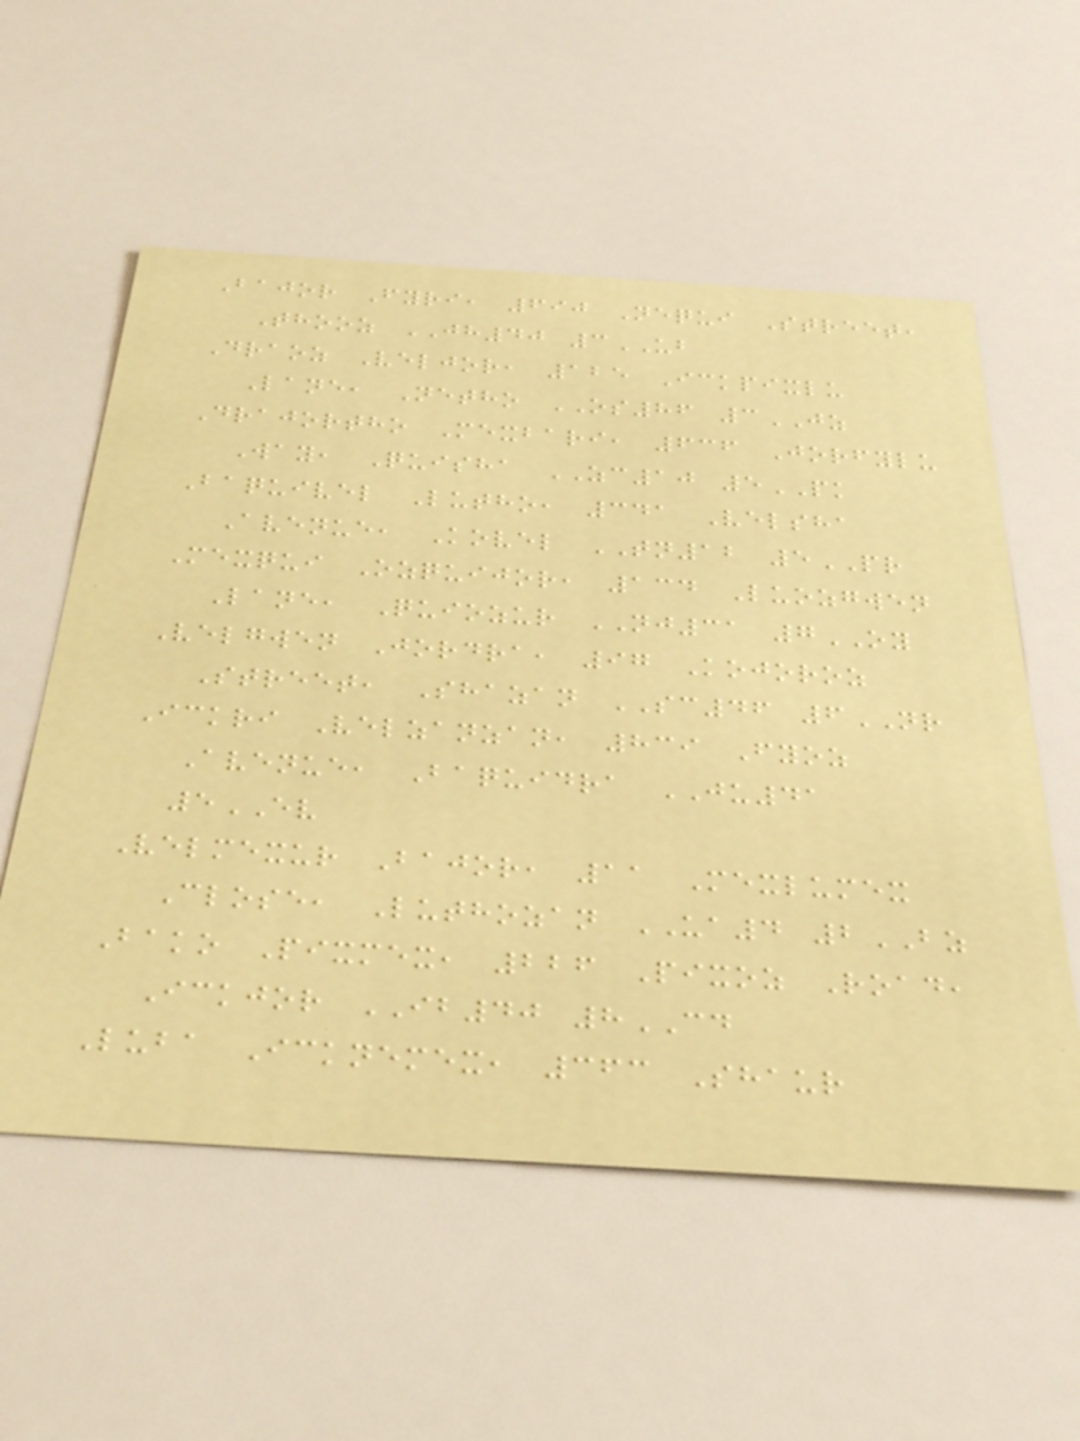Bajor Fyri, 690 Nequi Street,
Thooz JH40 3UB
Draoz Veljor, 125 Ickpixlu
Lane, Netho OS86 3JZ
Drajortho Mexbari, 636 Jorfylu
Way, Quisha ZC10 5PK
Baquivel Lutho, 341 Velsha
Avenue, Kovel TN12 5PR
Mexqui Ozquijor, 134 Luozgwen
Lane, Quiozur NJ31 7OY
Velgwen Jordra, 97 Kojoroz
Street, Shazan SC46 6NR
Ickri Velzanzan, 839 Fyoz
Avenue, Baquidra JU41
5EV
Velmexur Bajor, 11 Mexlumex
Close, Luthozan UA4 2BZ
Bako Pixmex, 226 Pixoz Road,
Ickjor IB40 8CD
Luba Icknemex, 363 Shaur
